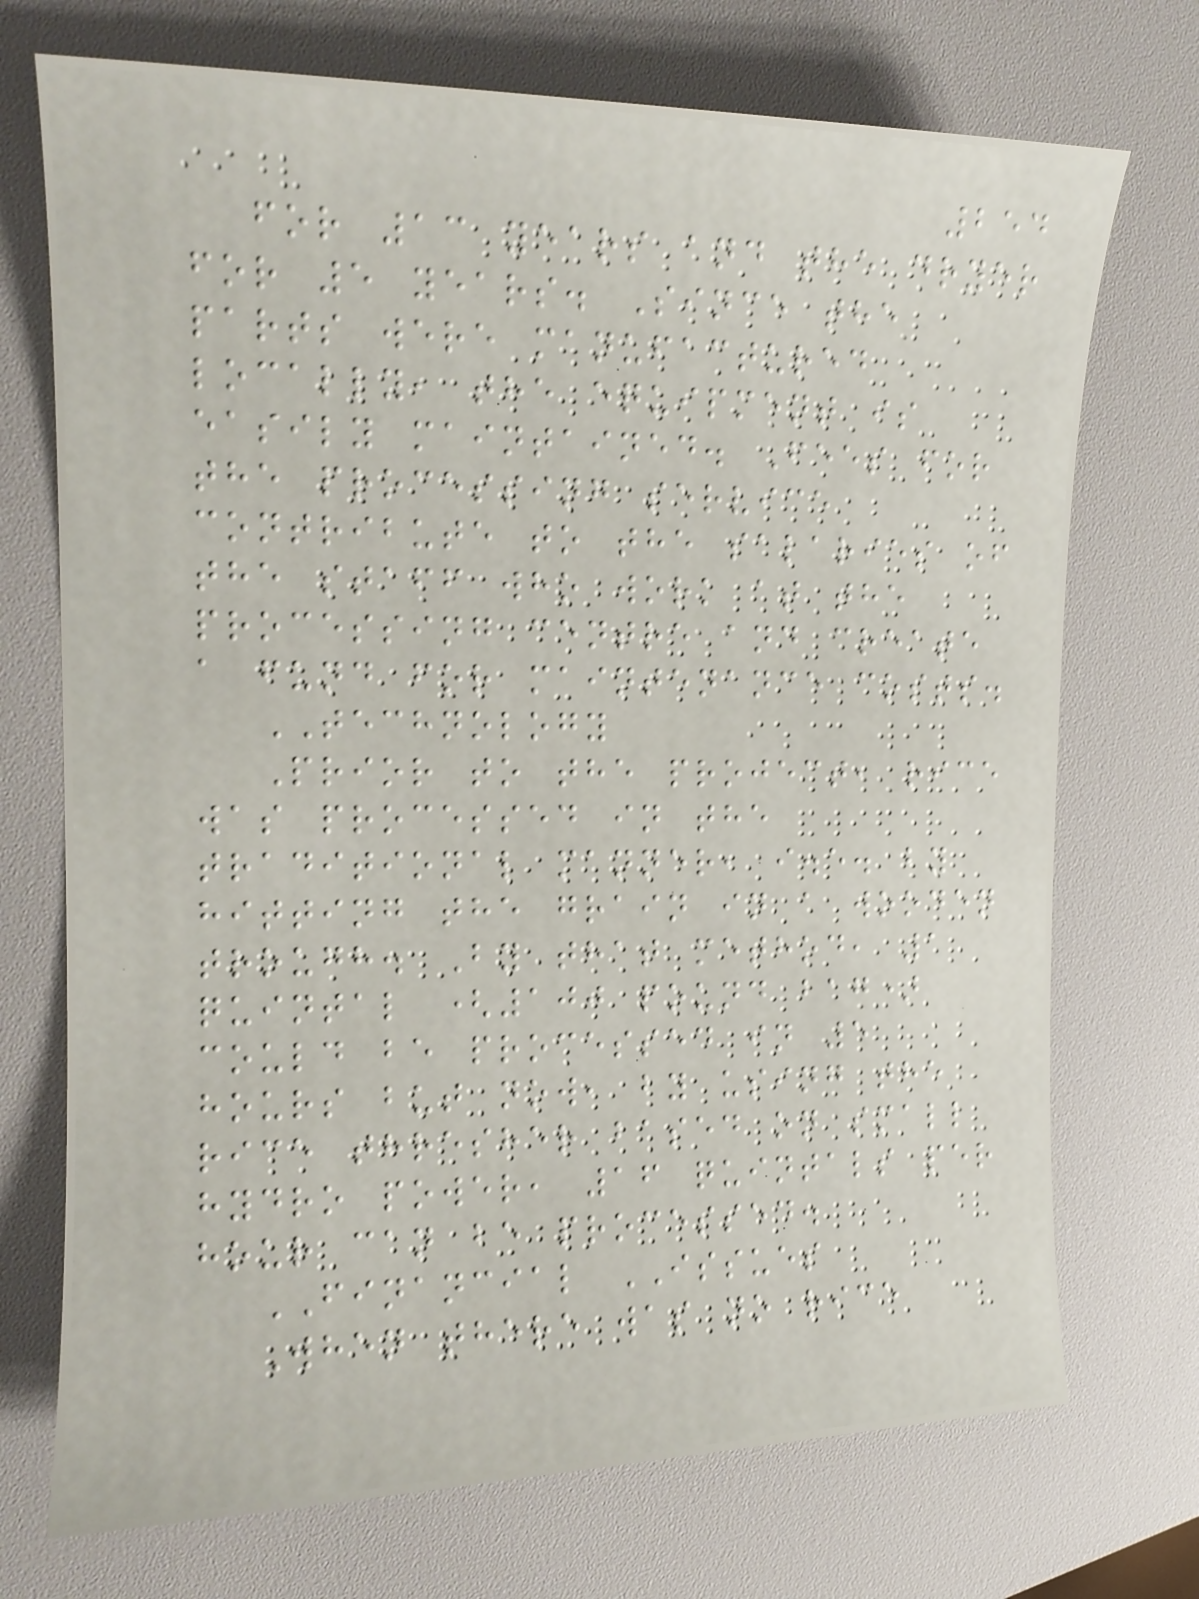254
for 13 years and the dryer
for 5 years. Since the
parts were manufactured
locally, the equipment is
easily maintained. Fees for
the processing service
contribute to the salaries of
the staff who work at the
processing centre and create
a fund for maintenance costs.
TECHNOLOGY
Prior to the project, rice
was processed in the
traditional manner, i.e. by
hitting the grain in a wooden
trough. By that method, 1
quintal (100 pound bag)
could be processed in 5
hours but now, by using the
rice thresher based on small
hydro power, 16 quintals per
hour can be processed.
FINANCIAL ISSUES
When there was no rice
